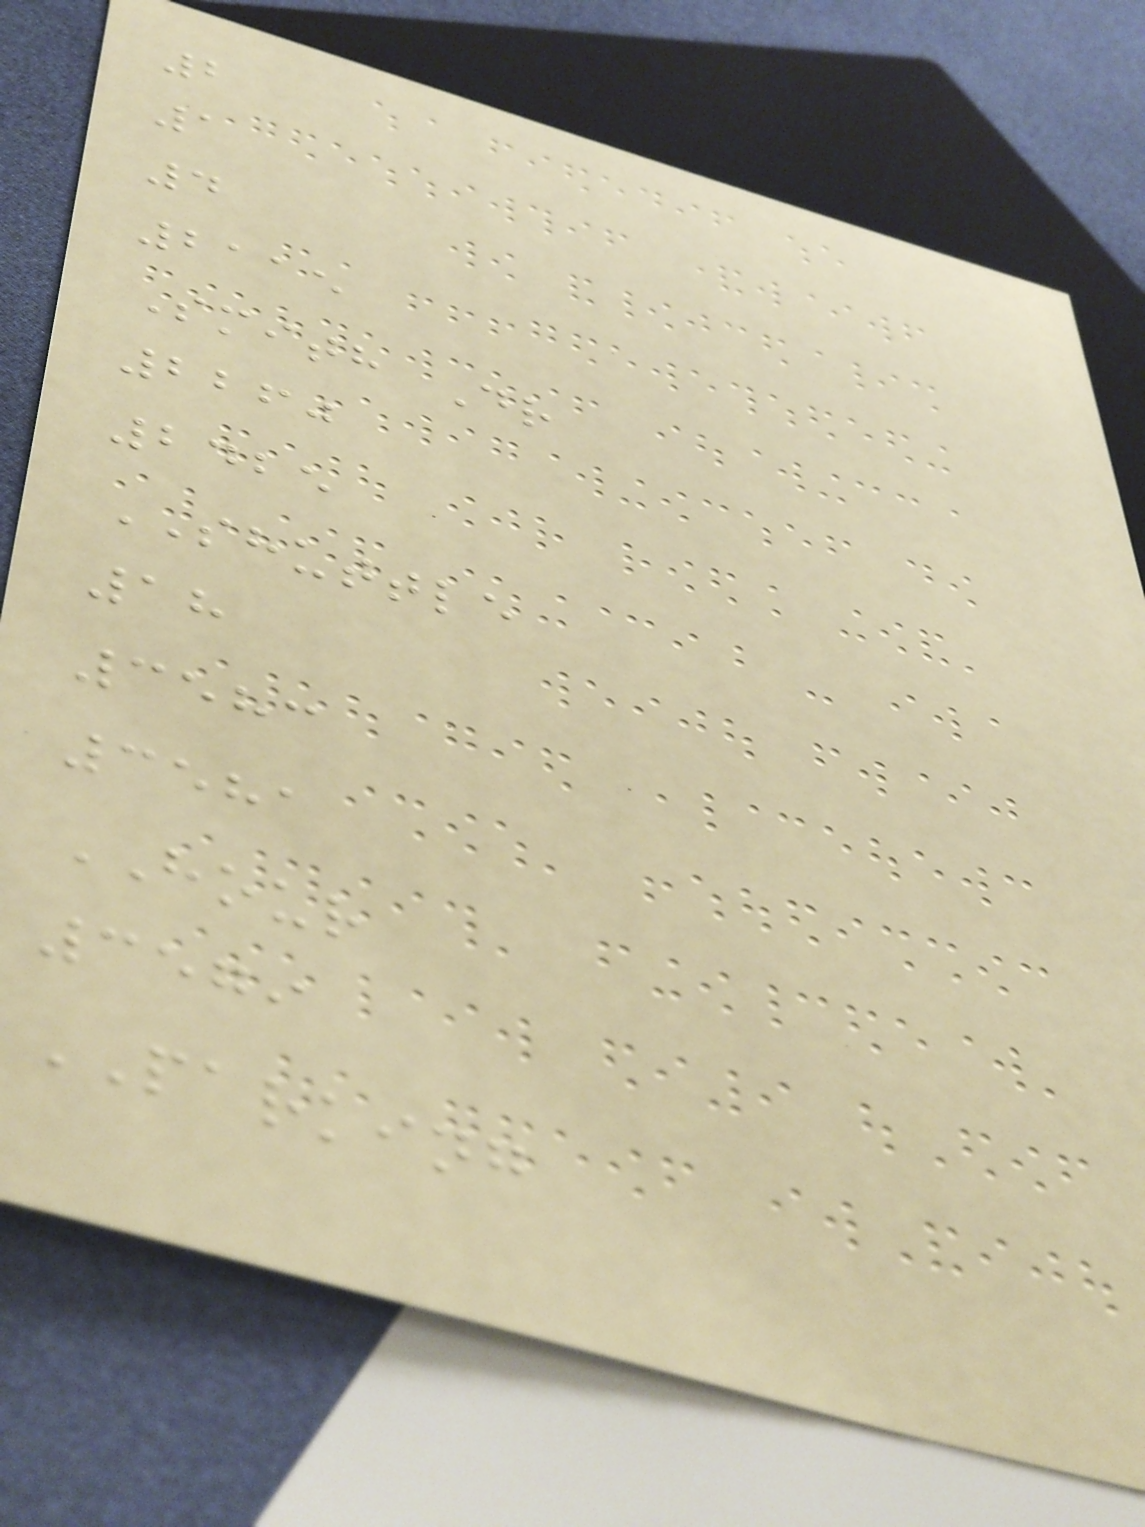2
1
4
2115
Smith Dr
2260
2425
SHUTTLE
18
3583
3581
HOUR
3579
PARKING
